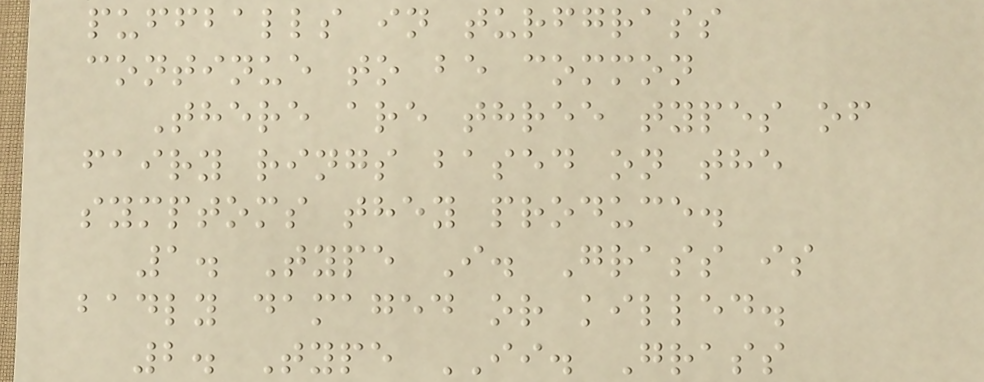puffballs in turfgrass
continue to be common
There are three types of
fairy rings based on the
symptoms they produce.
1. Type I. Grass is
badly damaged or killed.
2. Type II. Grass
